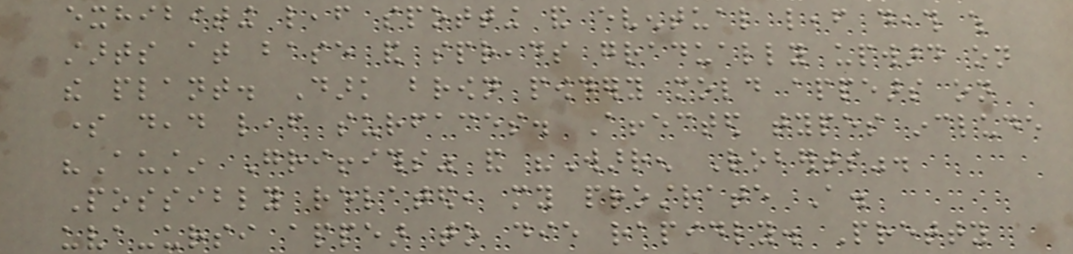exhibiting leaf spotting and eventual leaf death which
starts at base and spreads gradually upward on
the plant. Dark brown powdery mold appears on
some dead leaf surfaces. Affected types include
"Austin Griffiths" and "Warren Roberts".
Possibly related, my prostrate A.
uva-ursi appear to die rapidly. Pretty
